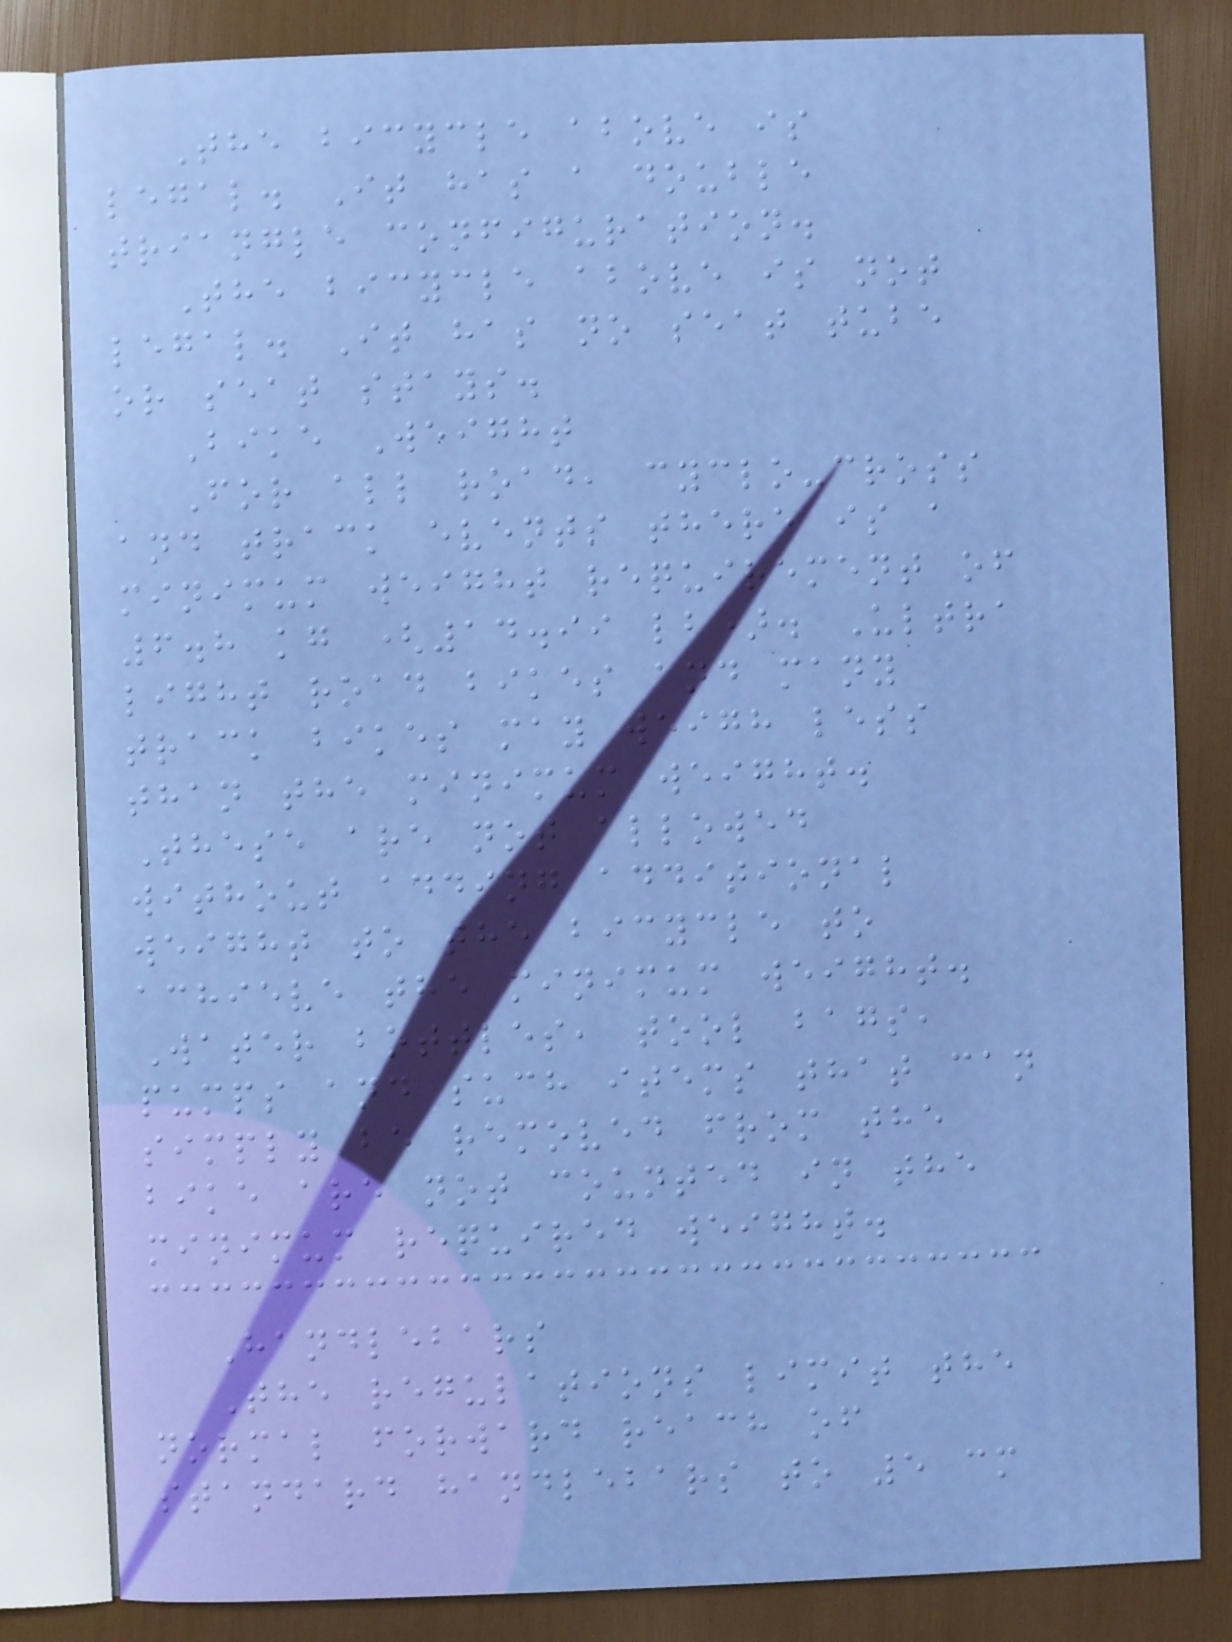The bicycle above is
legal. It has a double
triangle configuration.
The bicycle above is not
legal. It has no seat tube
or seat stays.
Bike Weight
For all road, cyclo-cross
and track events there is a
minimum weight requirement of
6.8 kg (14.99 lb). Ultra
light road bikes and many
track bikes may weigh less
than the minimum weight.
These are not allowed
without adding additional
weight to the bicycle to
achieve the minimum weight.
Water bottles, tool bags,
pumps and such items that can
simply be removed from the
bike are not counted in the
minimum required weight.
Handlebars
The regulations limit the
normal forward reach of
standard handlebars to 5 cm
